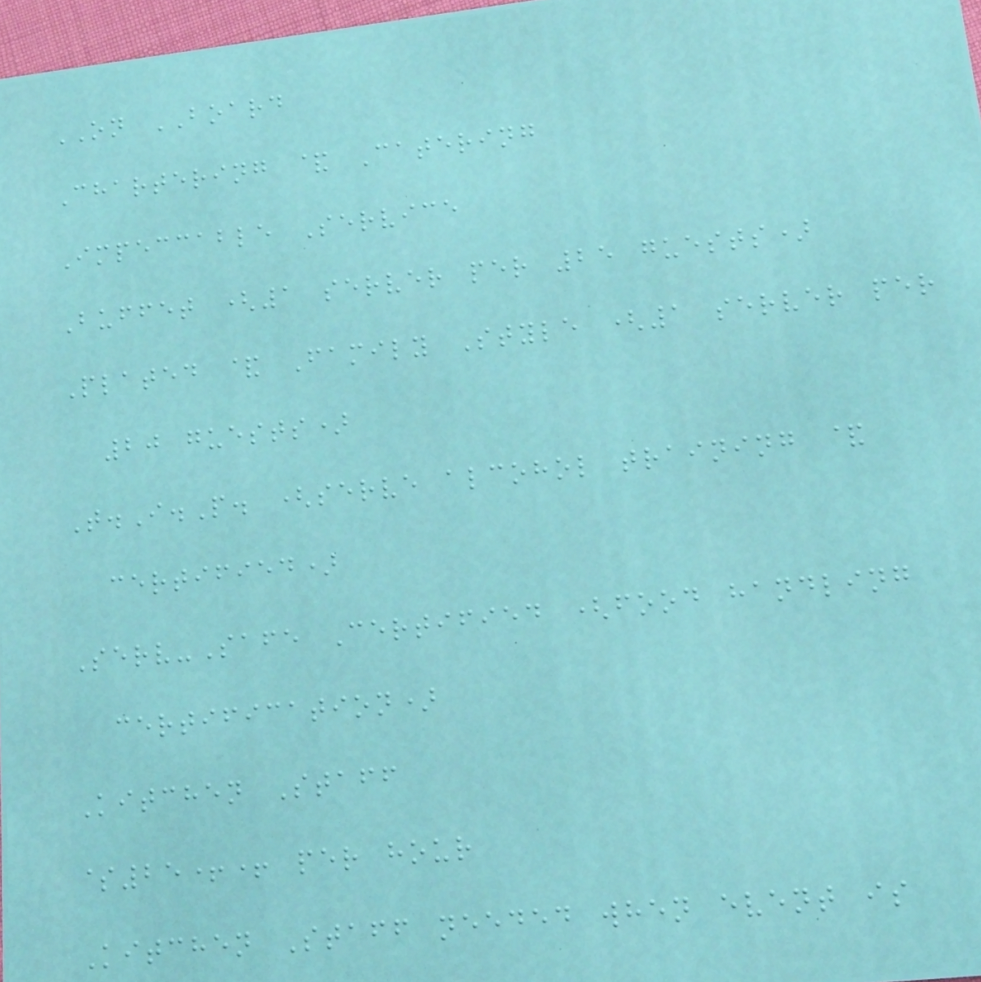ON BOARD
Chartering & Catering
Impeccable Service
Buffet (1 server per 25 guests)
Plated & Family Style (1 server per
20 guests)
T.I.P. (serve alcohol training &
certified)
Serv-Safe Certified (food handling
certification)
Kitchen Staff
$25++ per hour
Kitchen Staff needed when event is
